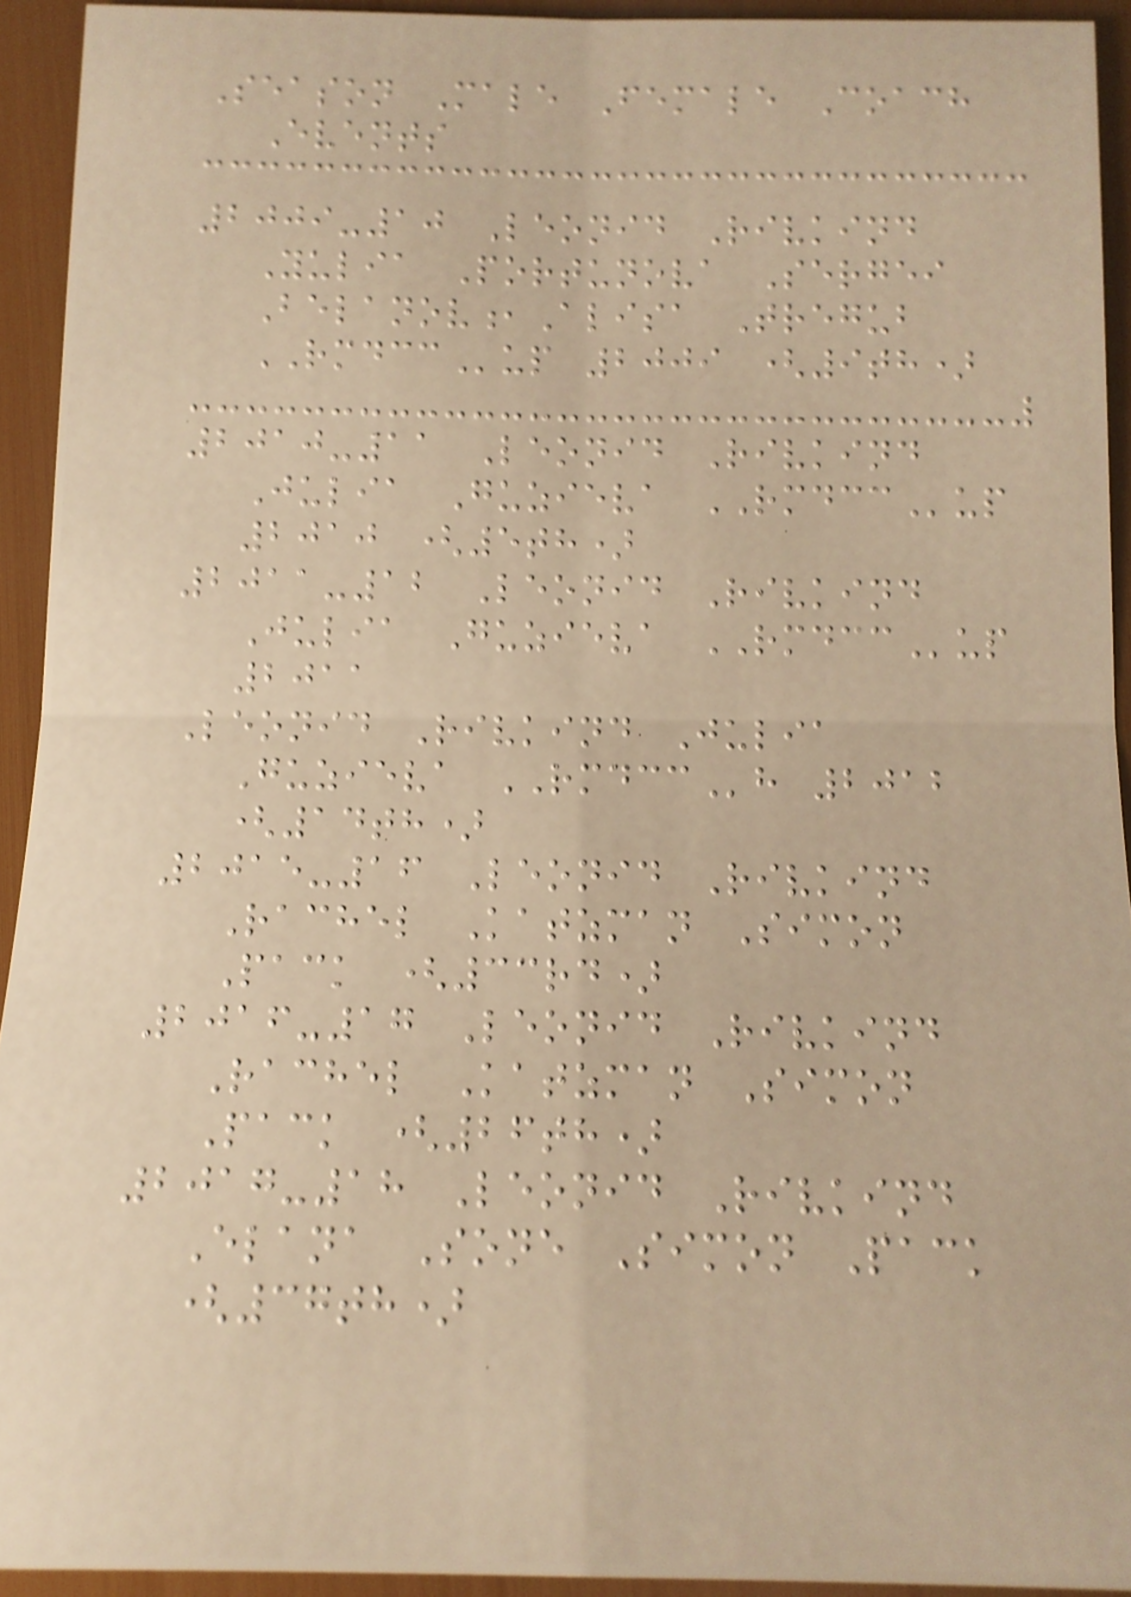Season Male Female Coach
Events
2009-10 Leonid Rivkind
Yulia Portunova Sergei
Belanov,Alisa Tregub
RMDCCup 2009 (9th)
2010-11 Leonid Rivkind
Julia Guzieva RMDCCup
2010 (5th)
2011-12 Leonid Rivkind
Julia Guzieva RMDCCup
2011
Leonid Rivkind Julia
Guzieva RMDCCh 2012
(14th)
2015-16 Leonid Rivkind
Rachel Katzman Simon
Pack (33rd)
2016-17 Leonid Rivkind
Rachel Katzman Simon
Pack (26th)
2017-18 Leonid Rivkind
Elana Sone Simon Pack
(37th)
